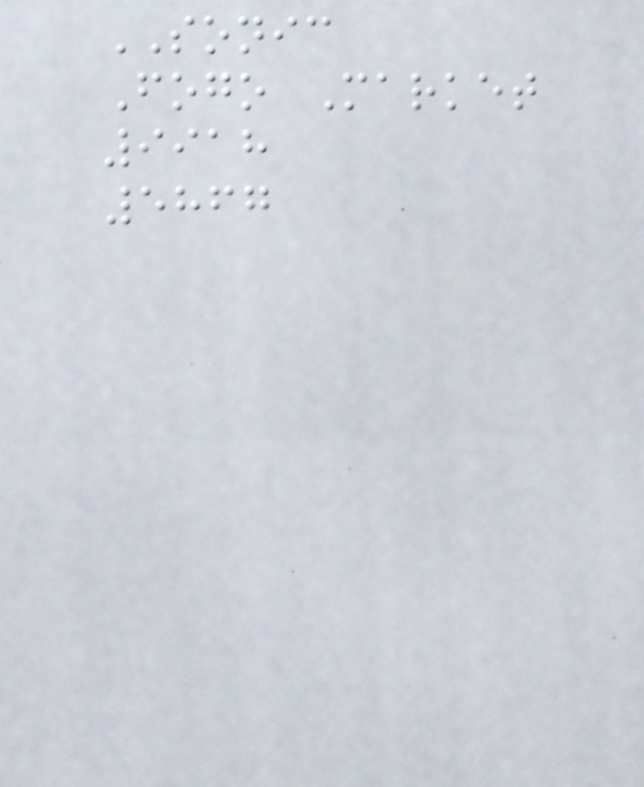SONIC
Fogo Market
9918
5867
